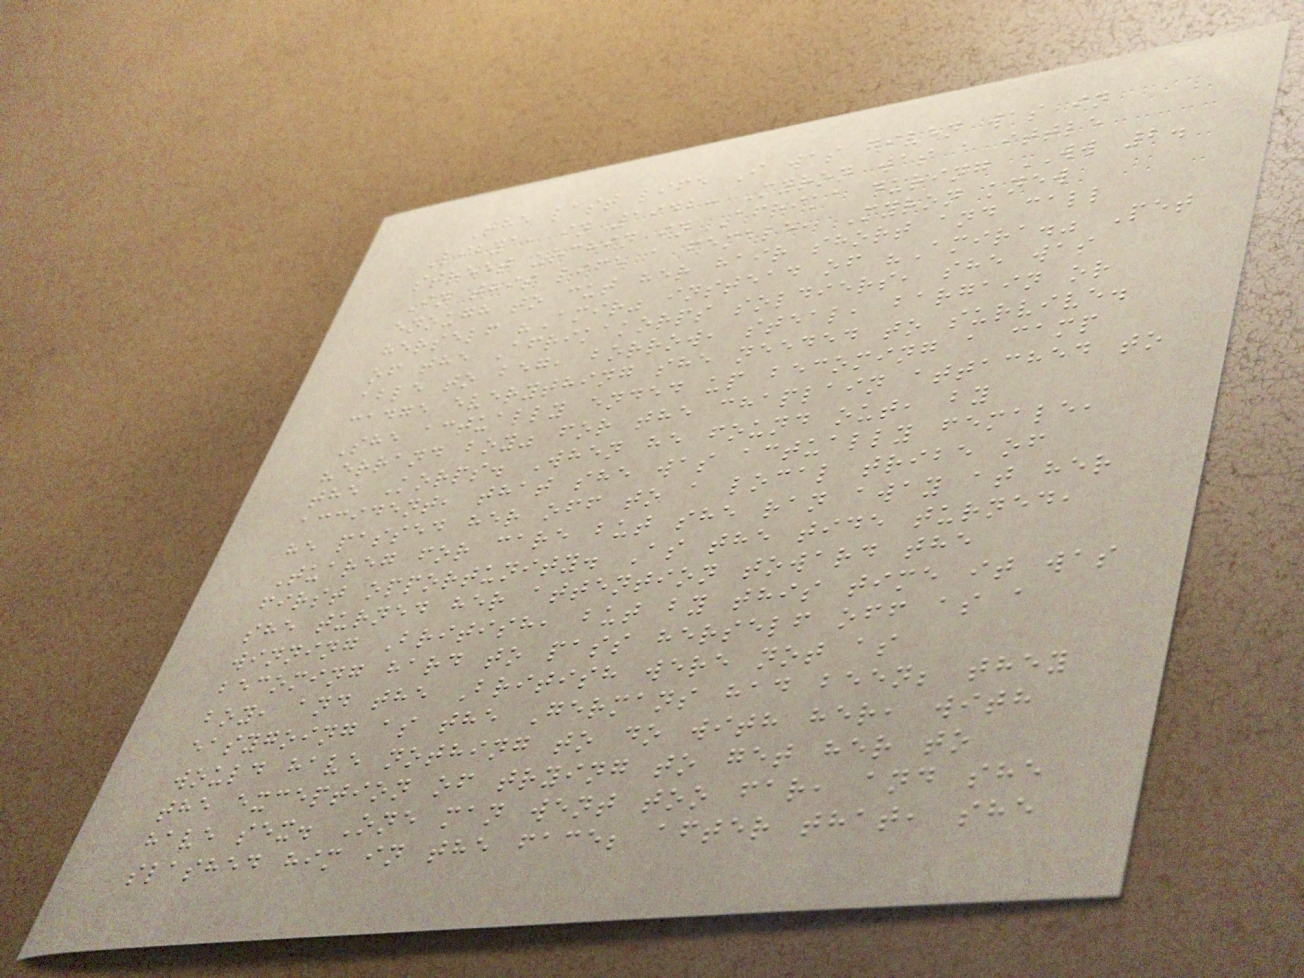The last life I was given was in
Libya, in 1942: Myron was a ittle
street urchin in Afrika during WW 2.
In this life a female, Myron knew
enough to cut her hair short and call
herself "Amir" instead of "Amira." Pet
of the Afrikakorps soldiers, she was
able to beg, borrow, steal, bargain or
cadge everything she needed to survive.
She actually ended up becoming a camp
"errand boy" for the chaplain attached to
the Korps. When he found out, by
accident, that she was actually female,
he passed her off to a local tribe of
Tuareg for care but she ran away at her
first opportunity. As the tide turned,
she turned her attention toward the
winning British, but by this time it was
becoming hard to pass herself off as a
boy, and the British were not as
easygoing as the Germans had been; they
would have nothing to do with her, with
the exception of trying to get her to
have sex. One man went too far, and she
slashed him in the face; after that, she
